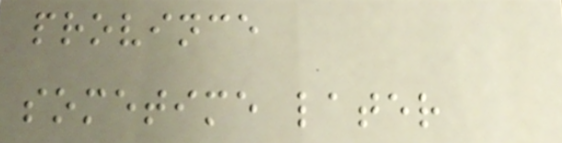province
sometime later
